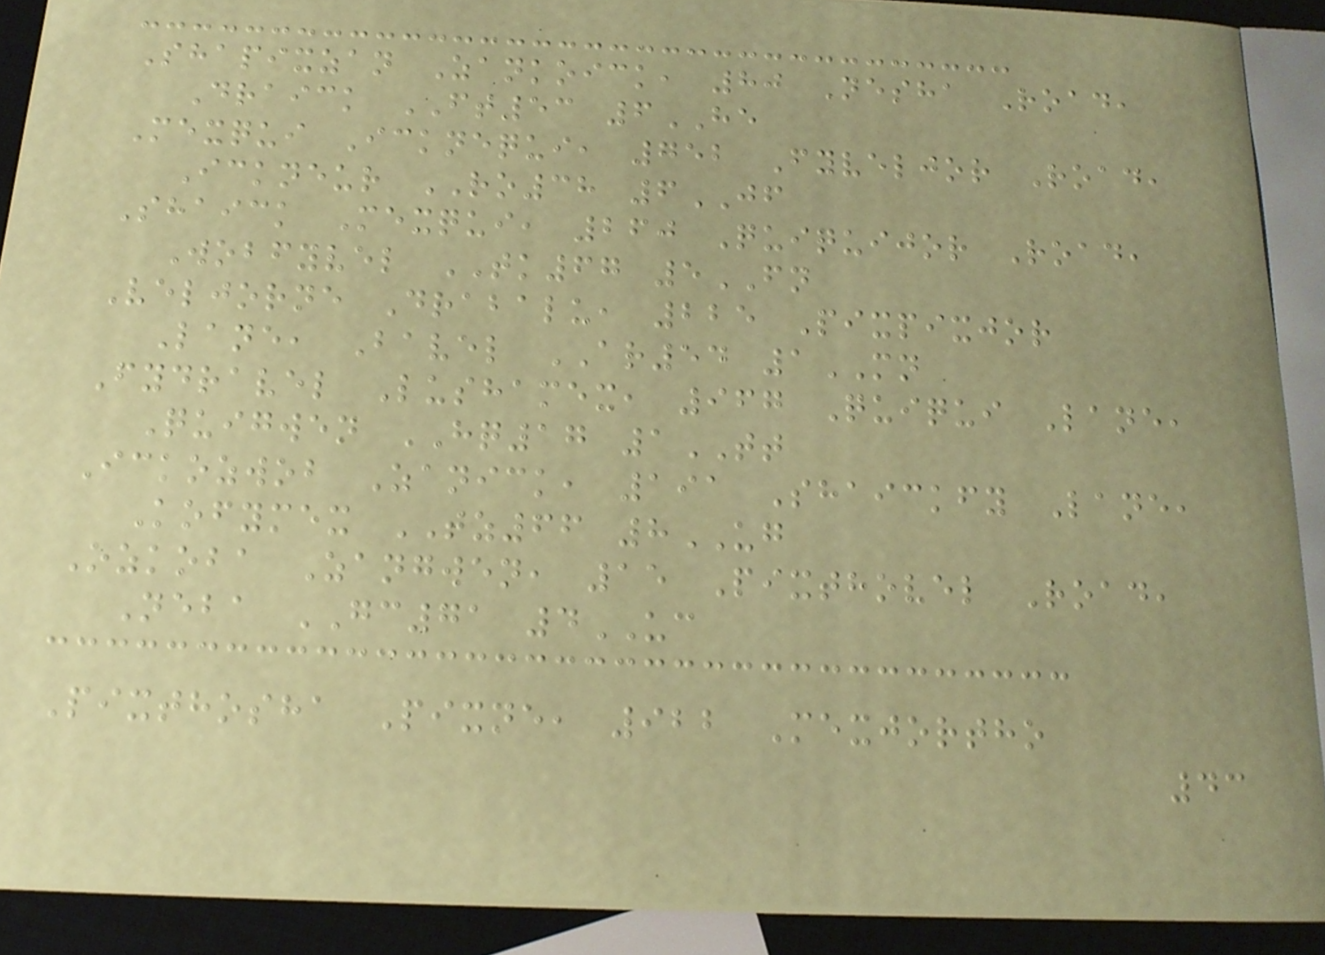Shapixzan Zankoick, 80 Nesha Road,
Draick FT53 6HE
Mexqui Icknequi, 752 Fyveljor Road,
Ickneur RO38 6JF
Shaick Mexqui, 260 Quiquijor Road,
Wobfyvel TK67 5FN
Veljorne Drabalu, 225 Pixpixjor
Lane, Bavel AR54 1MN
Fydravel Lushamex, 967 Quiqui Lane,
Quigwen HQ17 1TT
Ickozwob Zanick, 191 Shaickfy Lane,
Kofymex TZ66 8UG
Ozkoba Zangwen, 15 Pixthovel Road,
Neba GC71 4UC
Pixthosha Pixne, 922 Mexjortho
43
